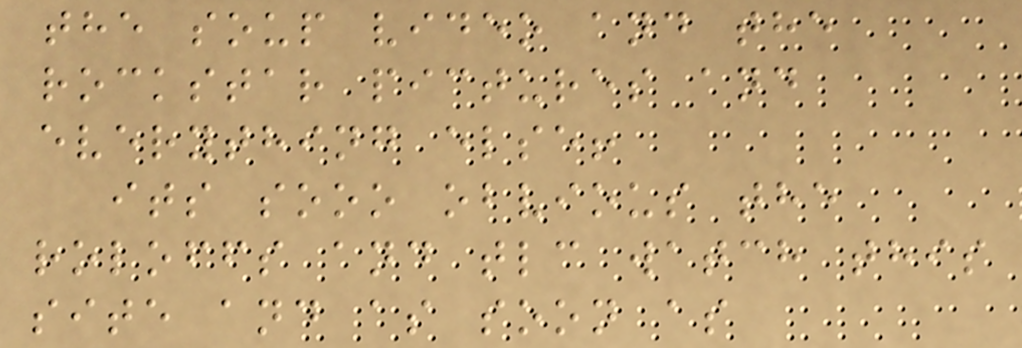the soup video and the
rockstar pictures and
everything else!
its sooo obvious the
roloffs and tlc watch this
site and as soon as
